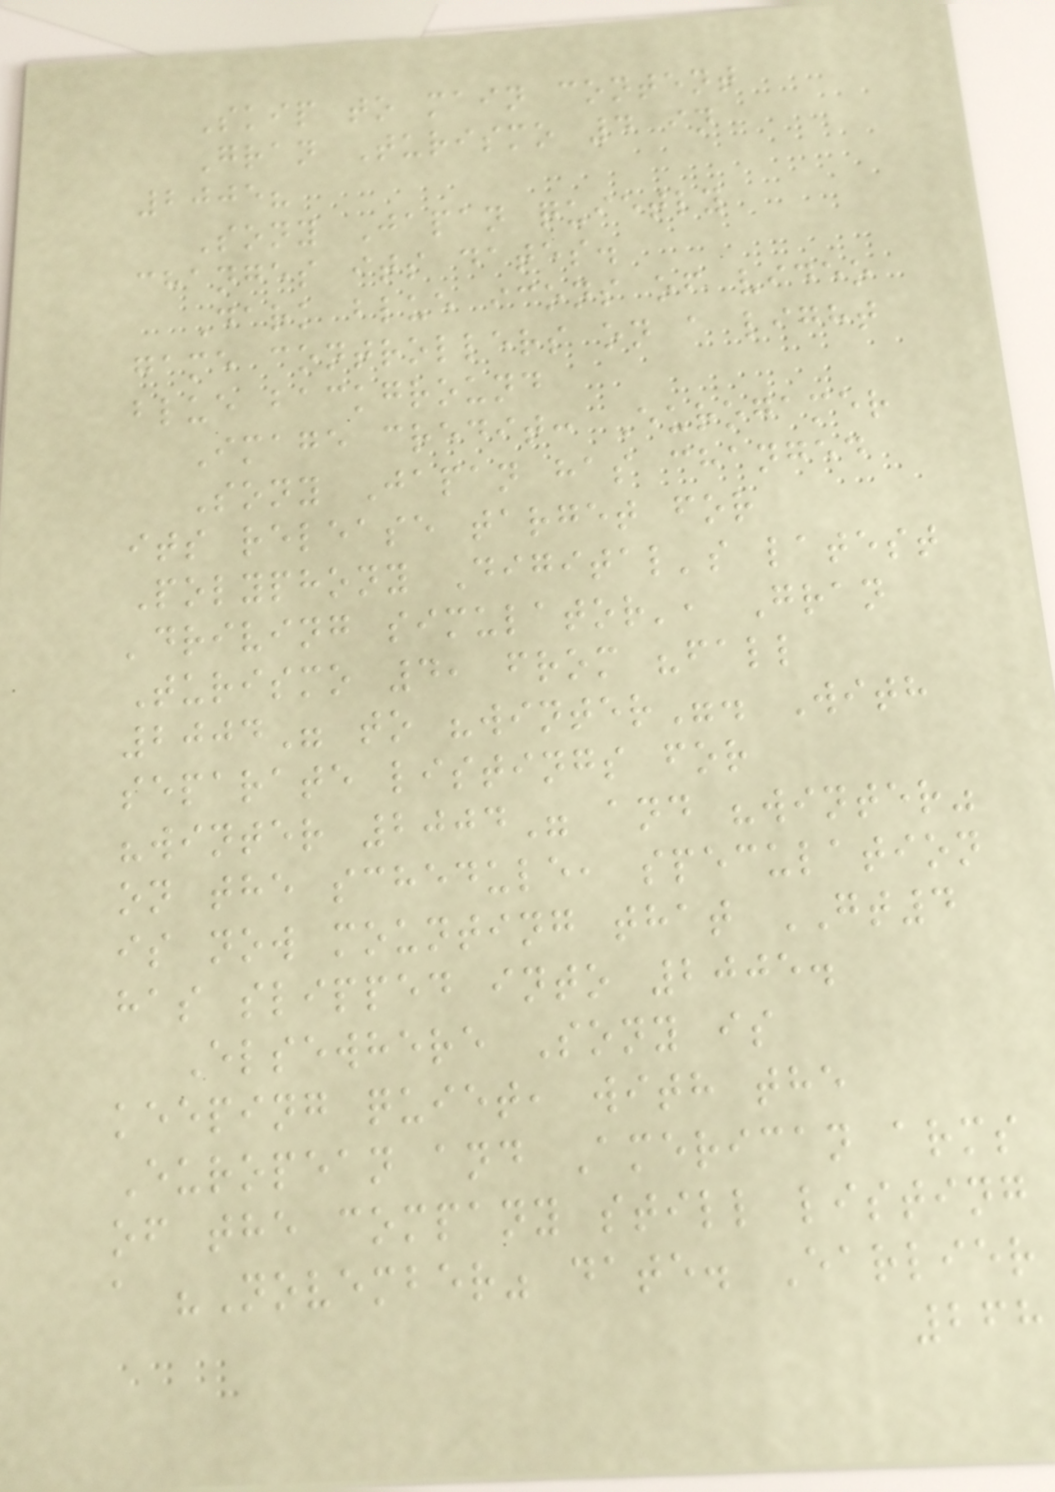Skip to main content
Gran Turismo 4 in
2005?
Sony Japan quietly
changes its dates.
Dark blue icons of video
game controllers on a light
blue background
Image credit: Eurogamer
Sony Japan has changed
its release target for
Polyphony Digital's latest
'driving simulator', Gran
Turismo 4, from "fall
2004" to "winter". With
separate listings for
"winter 2004" and "winter"
on the schedule, speculation
is now mounting that GT4
has slipped into 2005.
Elsewhere Sony is
keeping quiet, with the
European and American arms
of the company still listing
a "November" date. Earlier
268
